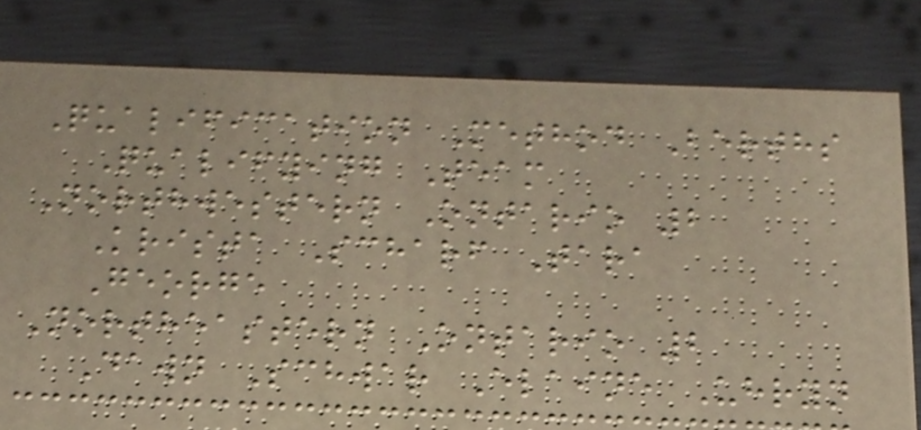Qualification Method Berths
Qualifying Team
Northwestern Ontario 2
Krista Scharf Tara
George
Northeastern Ontario 2
Dawn Schwar Elaine Uhryn
